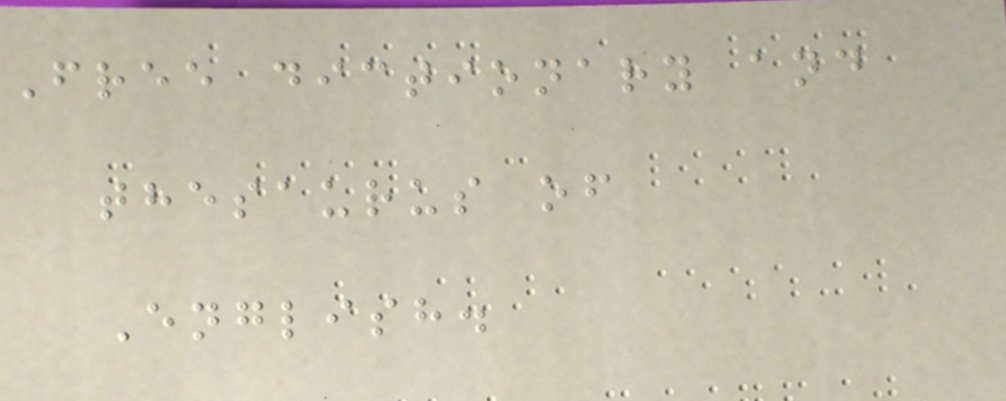Free dictionary and
thesaurus of
English.
